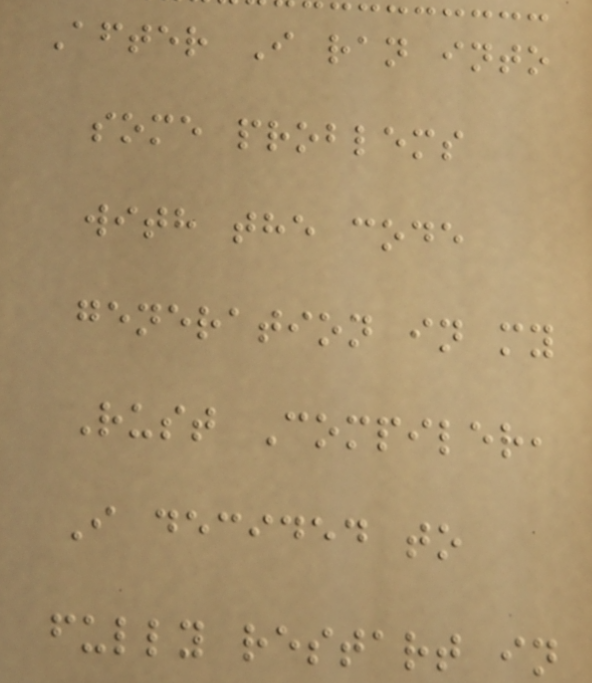After I ran into
some problems
with the code
generation in my
Rust Compiler,
I decided to
fully restart in
